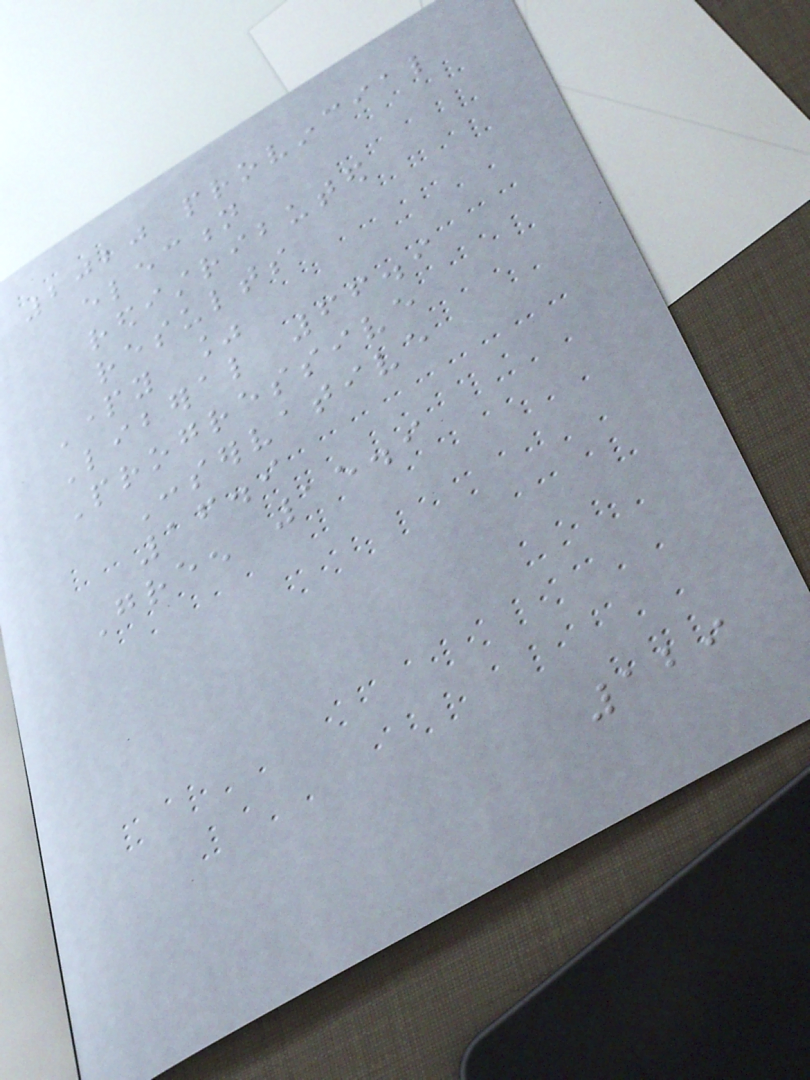2020 provincial
election
redistributed
results
Party %
Liberal 66.9
Progressive
Conservative
16.9
Green 15.9
129
